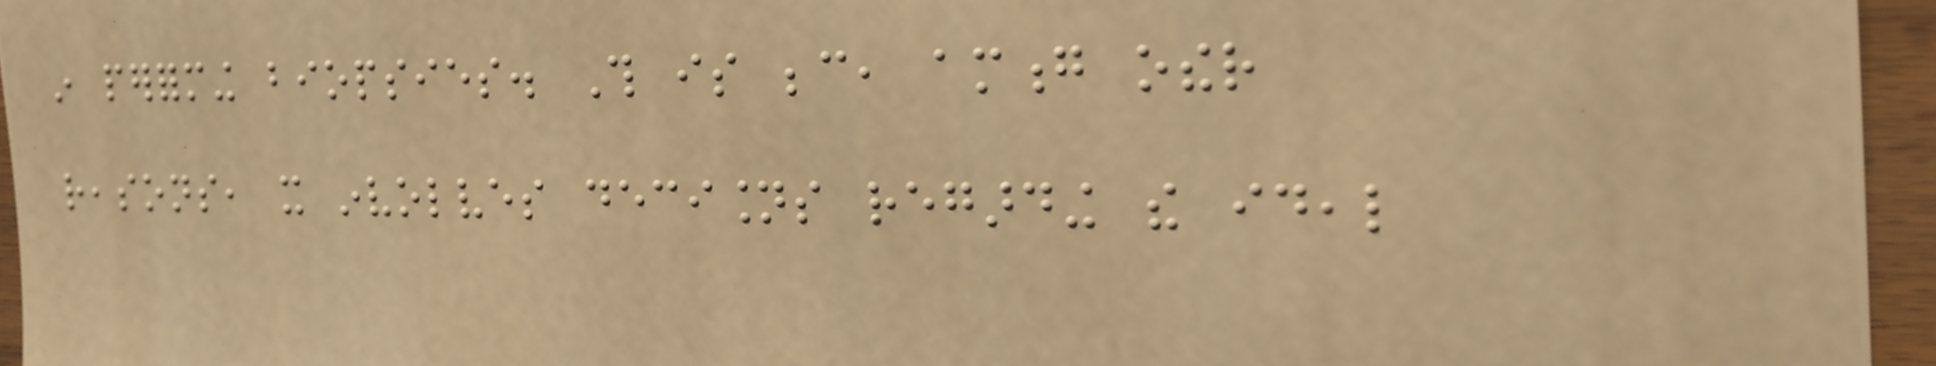in performing biopsies. This is because, among other
reasons, it involves decisions regarding the ideal
